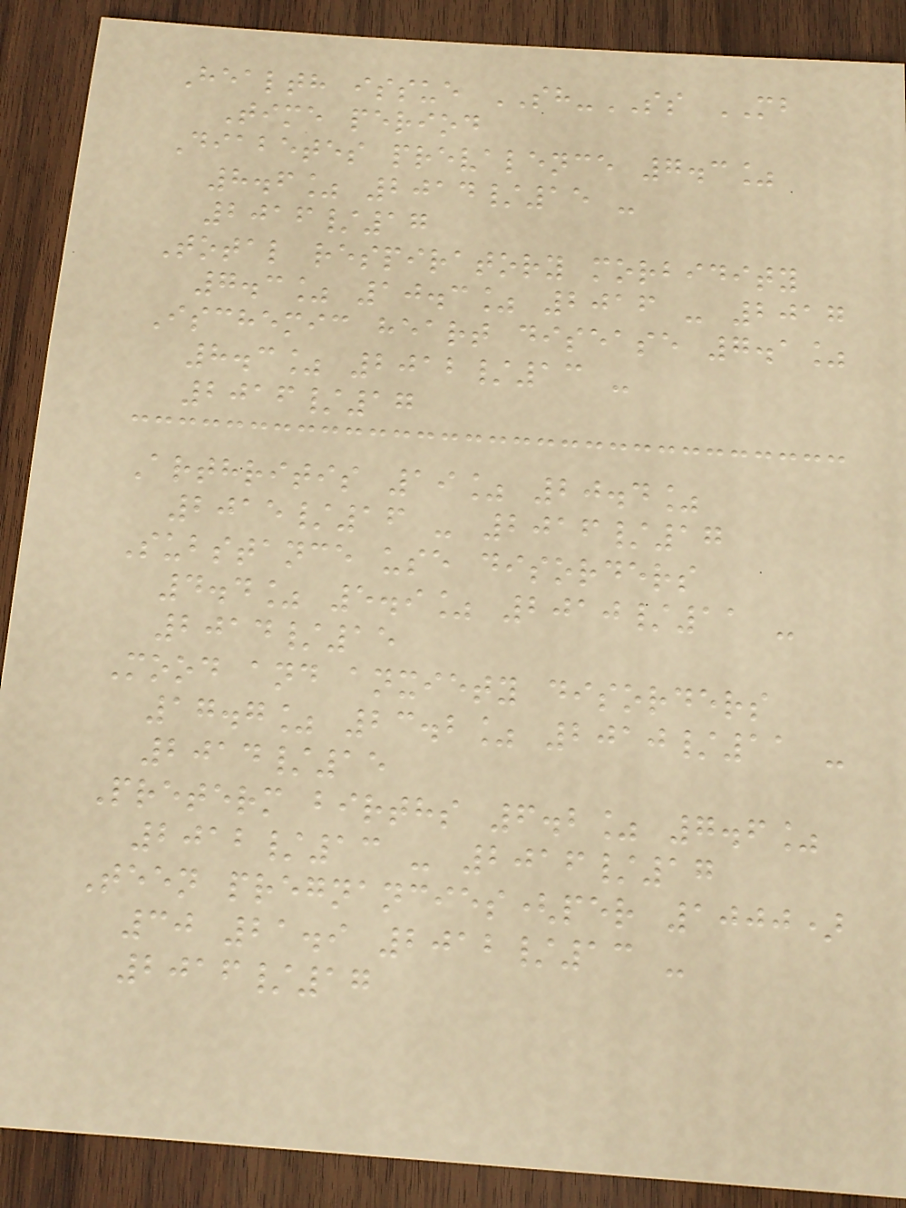Health issue SH-SS MB
Time period
Diabetes prevalence 7.3%
8.6% 2014/15 -
2016/17
Total respiratory morbidity
7.3% 10.3% 2016 - 2017
Ischemic heart disease 7.1%
8.3% 2012/13 -
2016/17
Arthritis 19% 20.4%
2015/16 - 2016/17
Substance use disorders
4.4% 5.9% 2010/11 -
2014/15
Mood and anxiety disorders
17.7% 23.2% 2010/11 -
2014/15
Preterm births 6.2% 7.6%
2012/13 - 2016/17
Teen pregnancies(per 1000)
30 21.9 2012/13 -
2016/17
